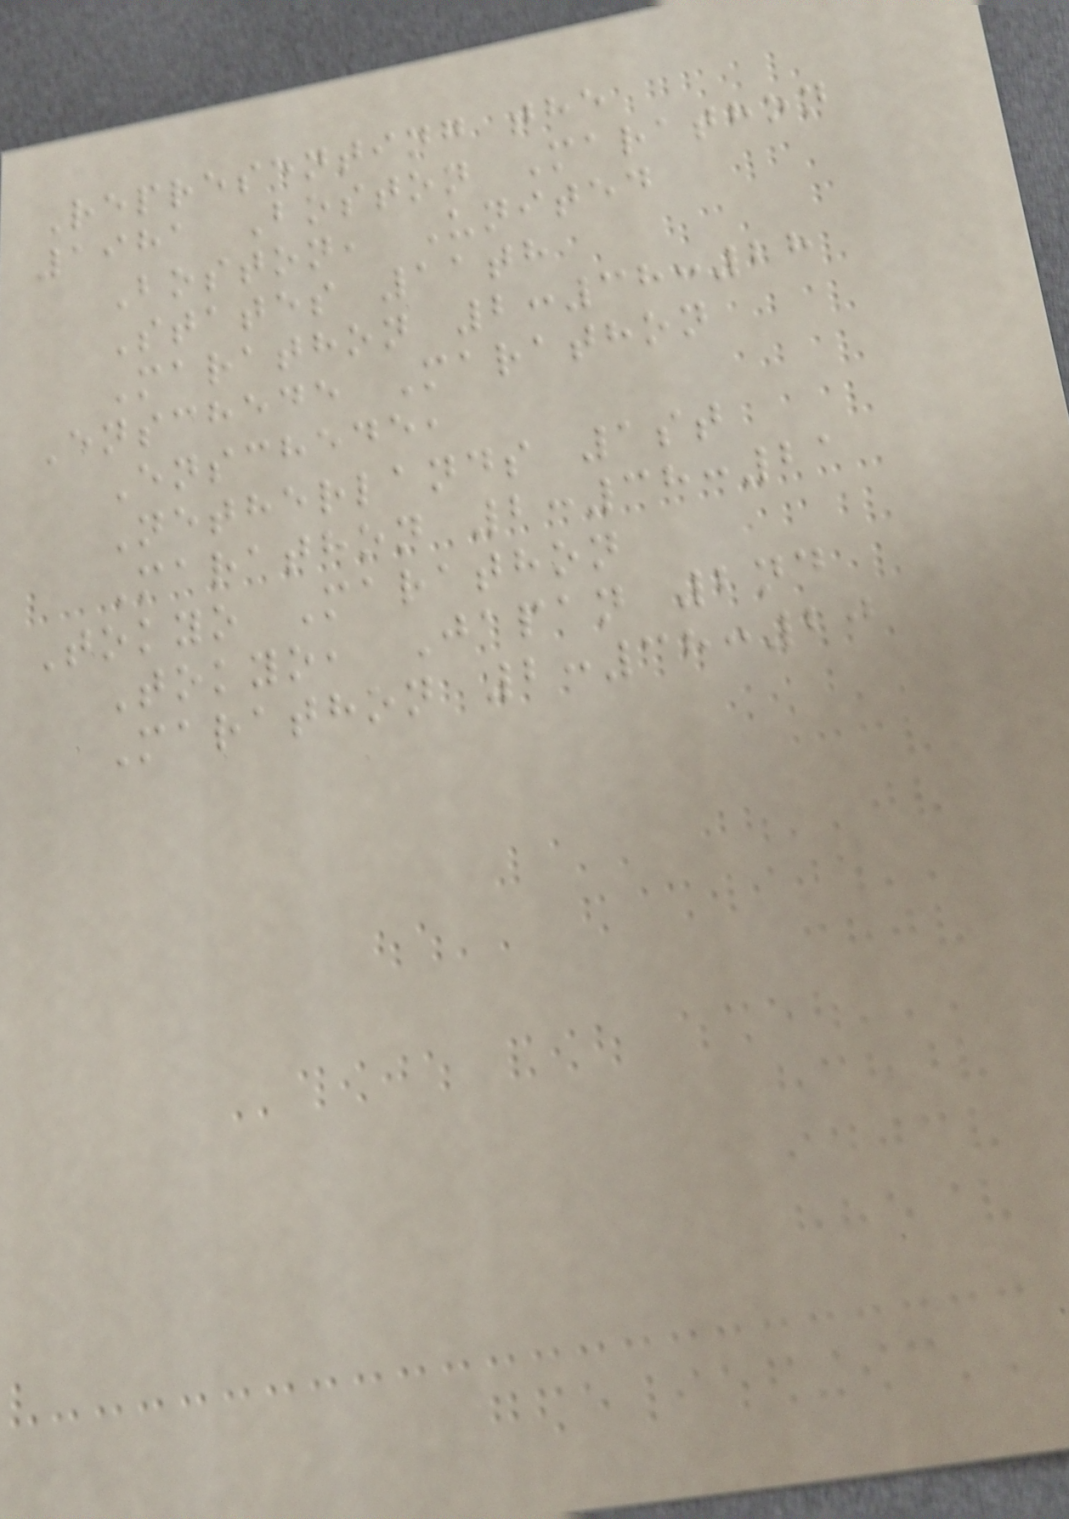Representing the
1981 Boston Marathon
Boston, United
States 11th
Marathon 2:38:28
Enschede Marathon
Enschede,
Netherlands 1st
Marathon 2:38:21
Tokyo Marathon
Tokyo, Japan 2nd
Marathon 2:38:20
